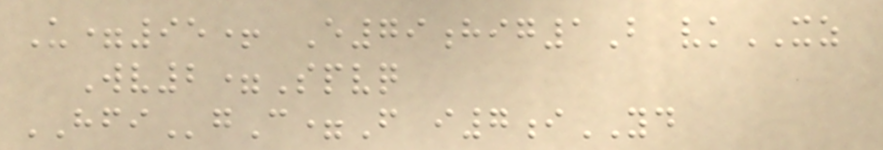U=95+ E79hig1B vkXZ
Wv2=Spvq
HFIgC=F i7iYD
